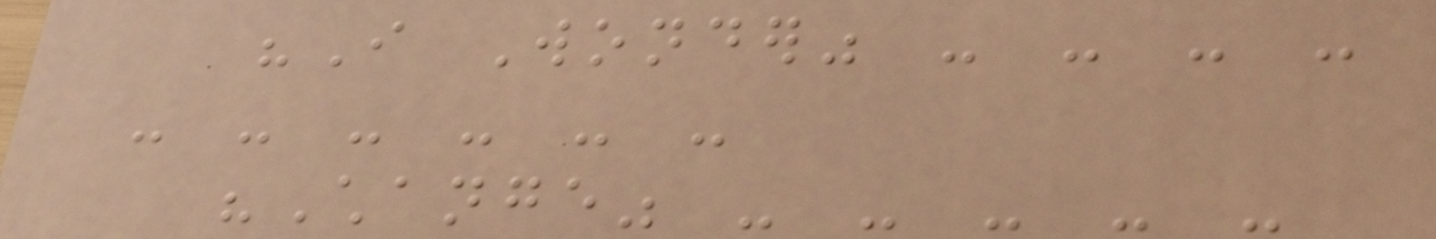"I Wonder" - - - -
- - - - - -
"Change" - - - - -
